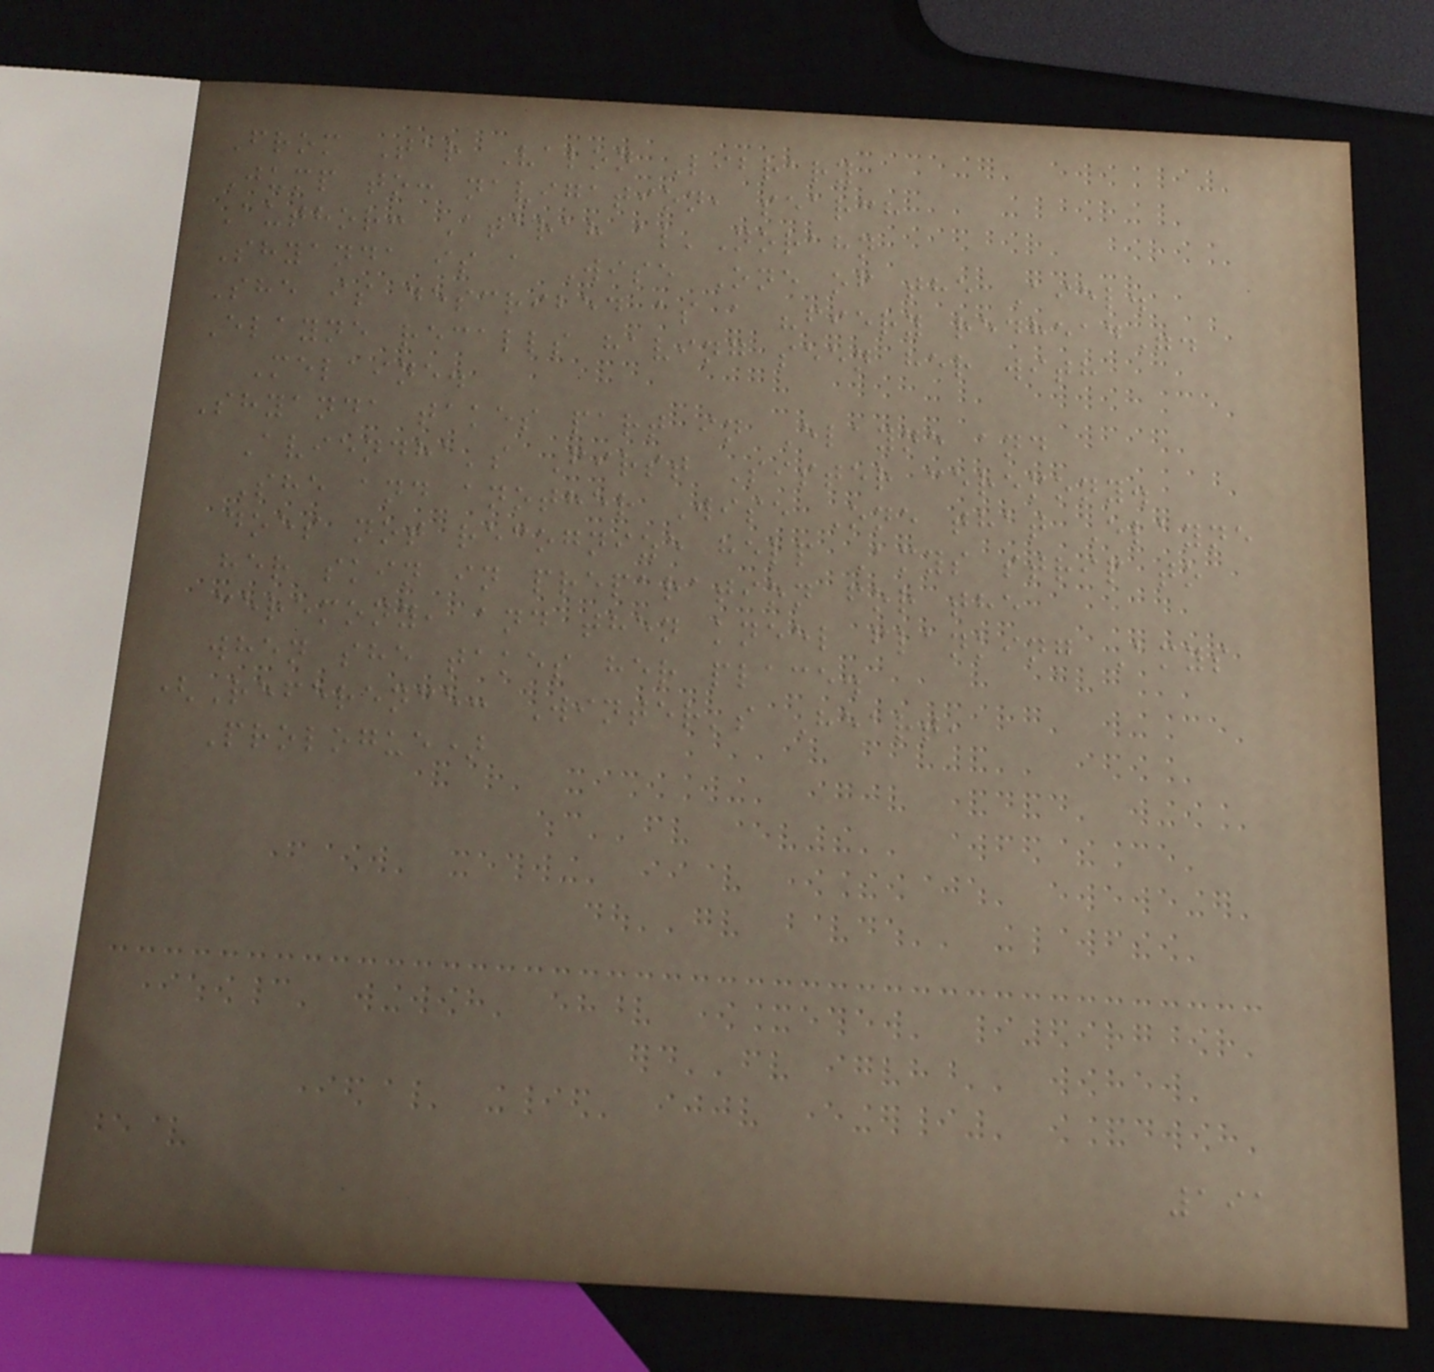From Tar Valon Library
Jump to: navigation, search
Author: Atarah al'Norahn
Shyanda is a Wise One of the Aiel.
She is described as a "fiery redhead".
Elayne recalls having seen her with
Melaine.
Shyanda takes part in Elayne and
Aviendha's First Sister ceremony.
She and another Wise One that Elayne
does not recognize help Amys strip to
her skin in preparation for the
ceremony, and then kneel flanking Amys
when she takes her place.
(Reference: Winter's Heart,
Prologue)
191
